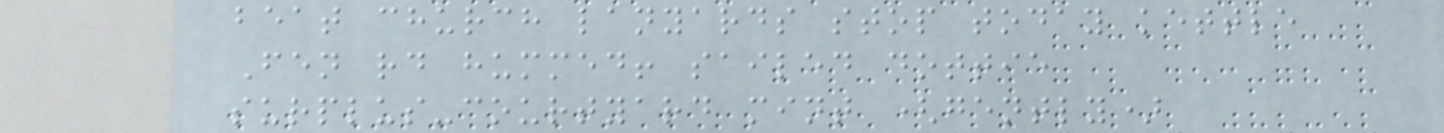beat church lanyards stop today kettle
Fen rd hummed! sailed dottie
surplus-courtyard mint (gently)
